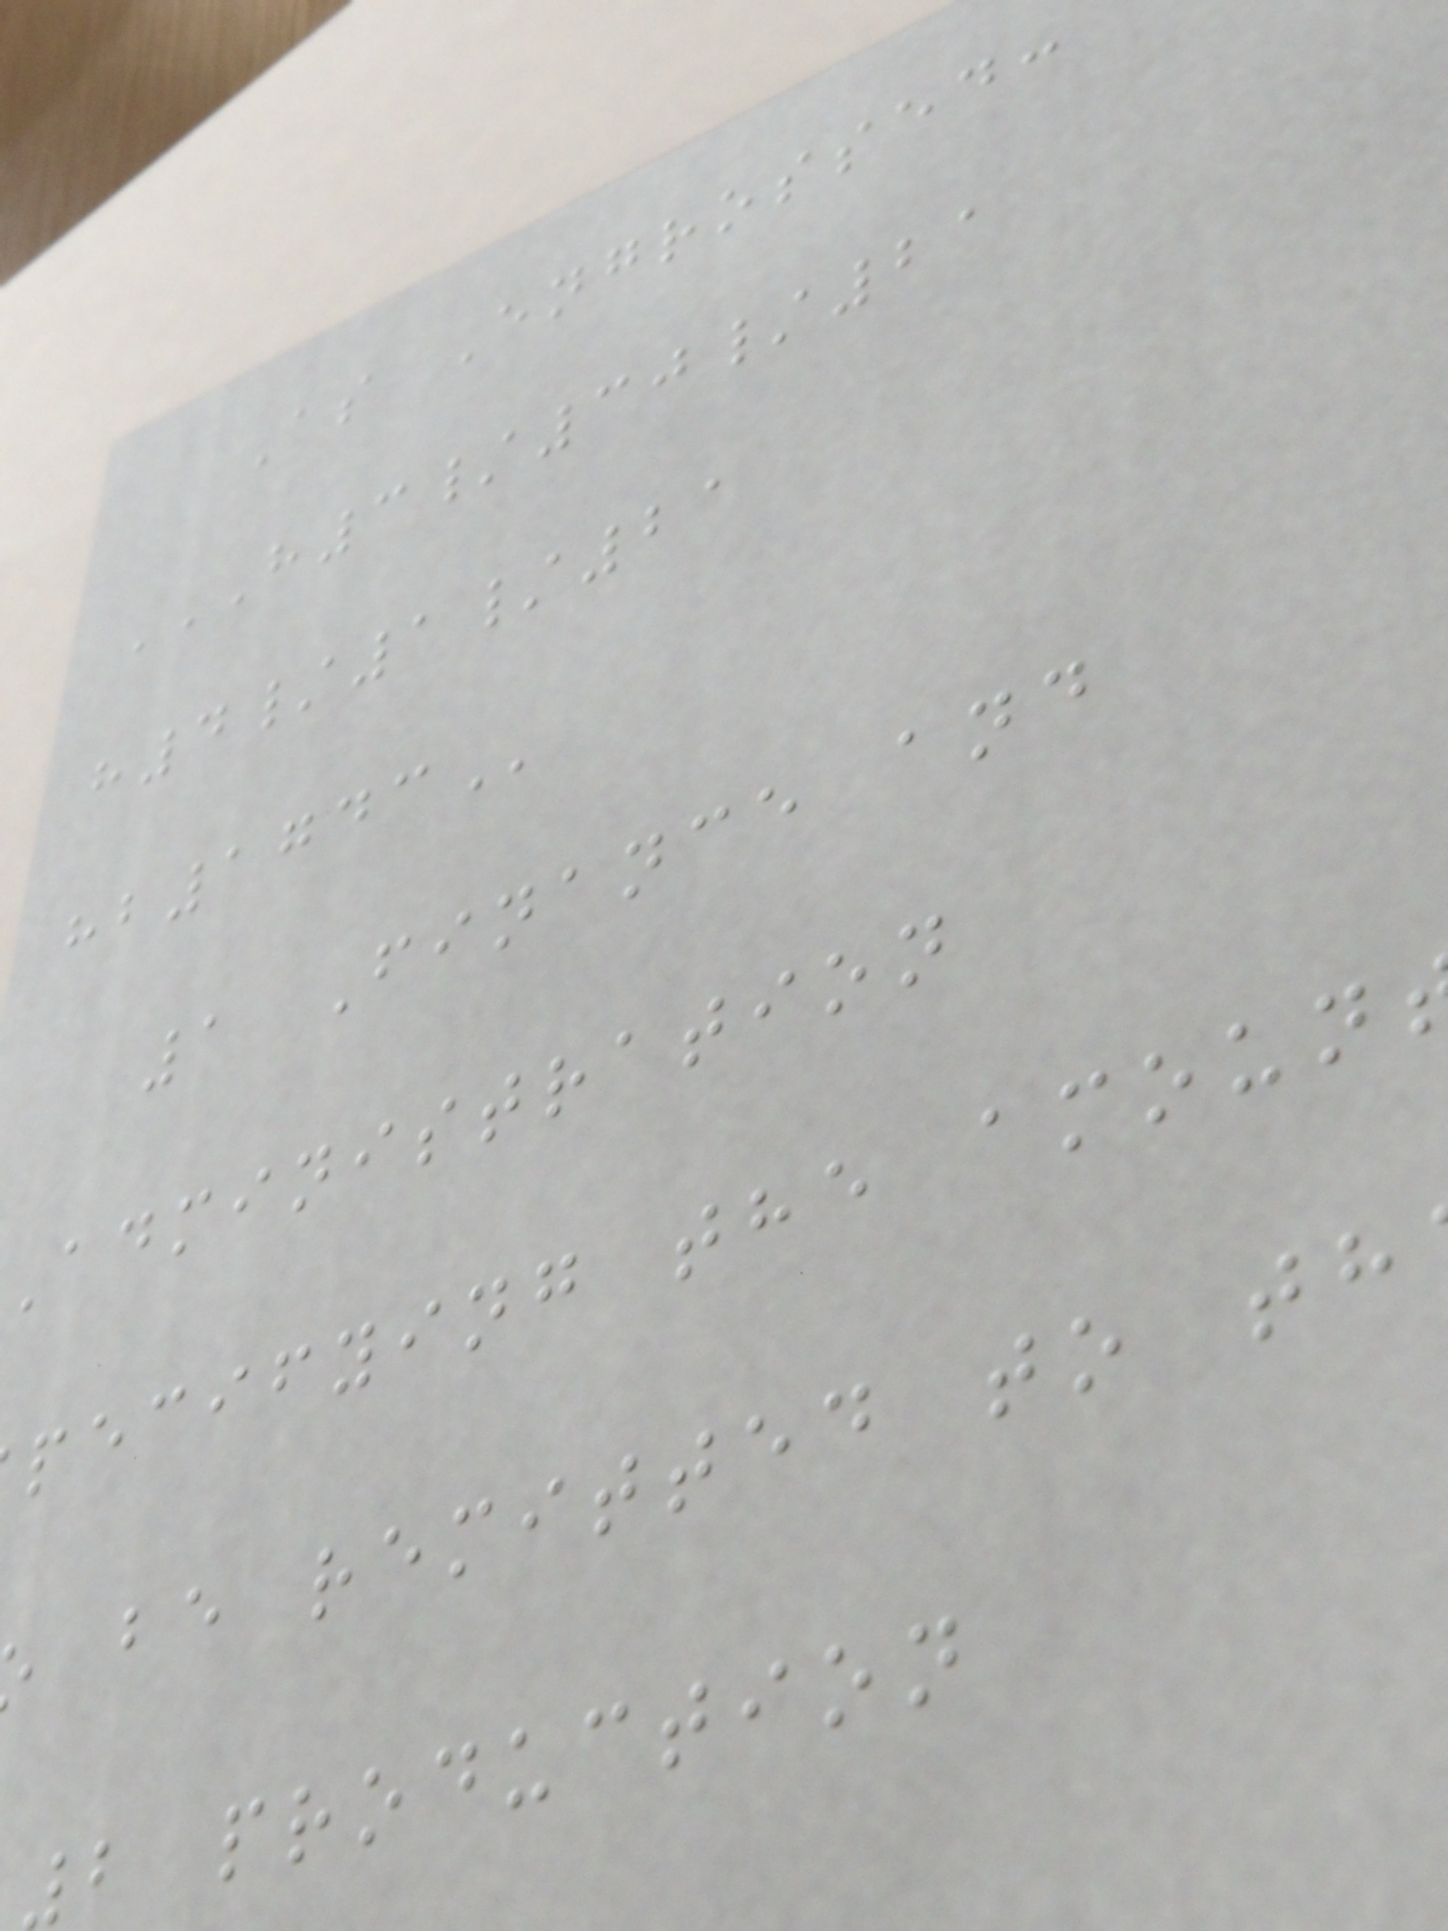As Engrossed:
H3/30/21
h4/1/21
1 Finance and
administration
pecifying the amoun
be remitted to th
2 production
